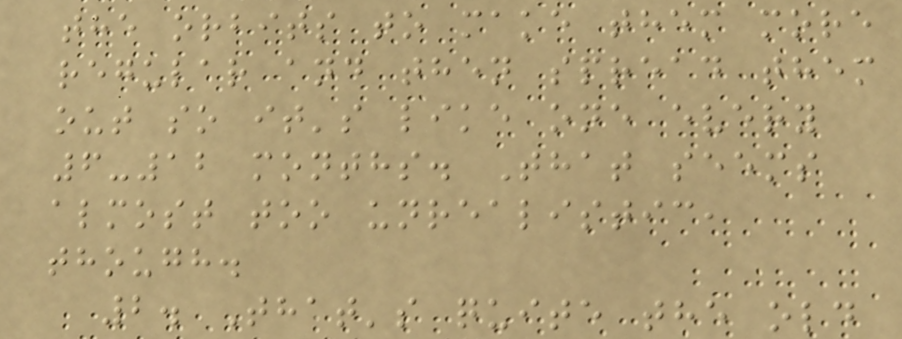the orbits to make them more
regular and then spread them
out so it's like one every
6-12 months. That seems
almost too unrealistic,
though.
2. That's quite the old
